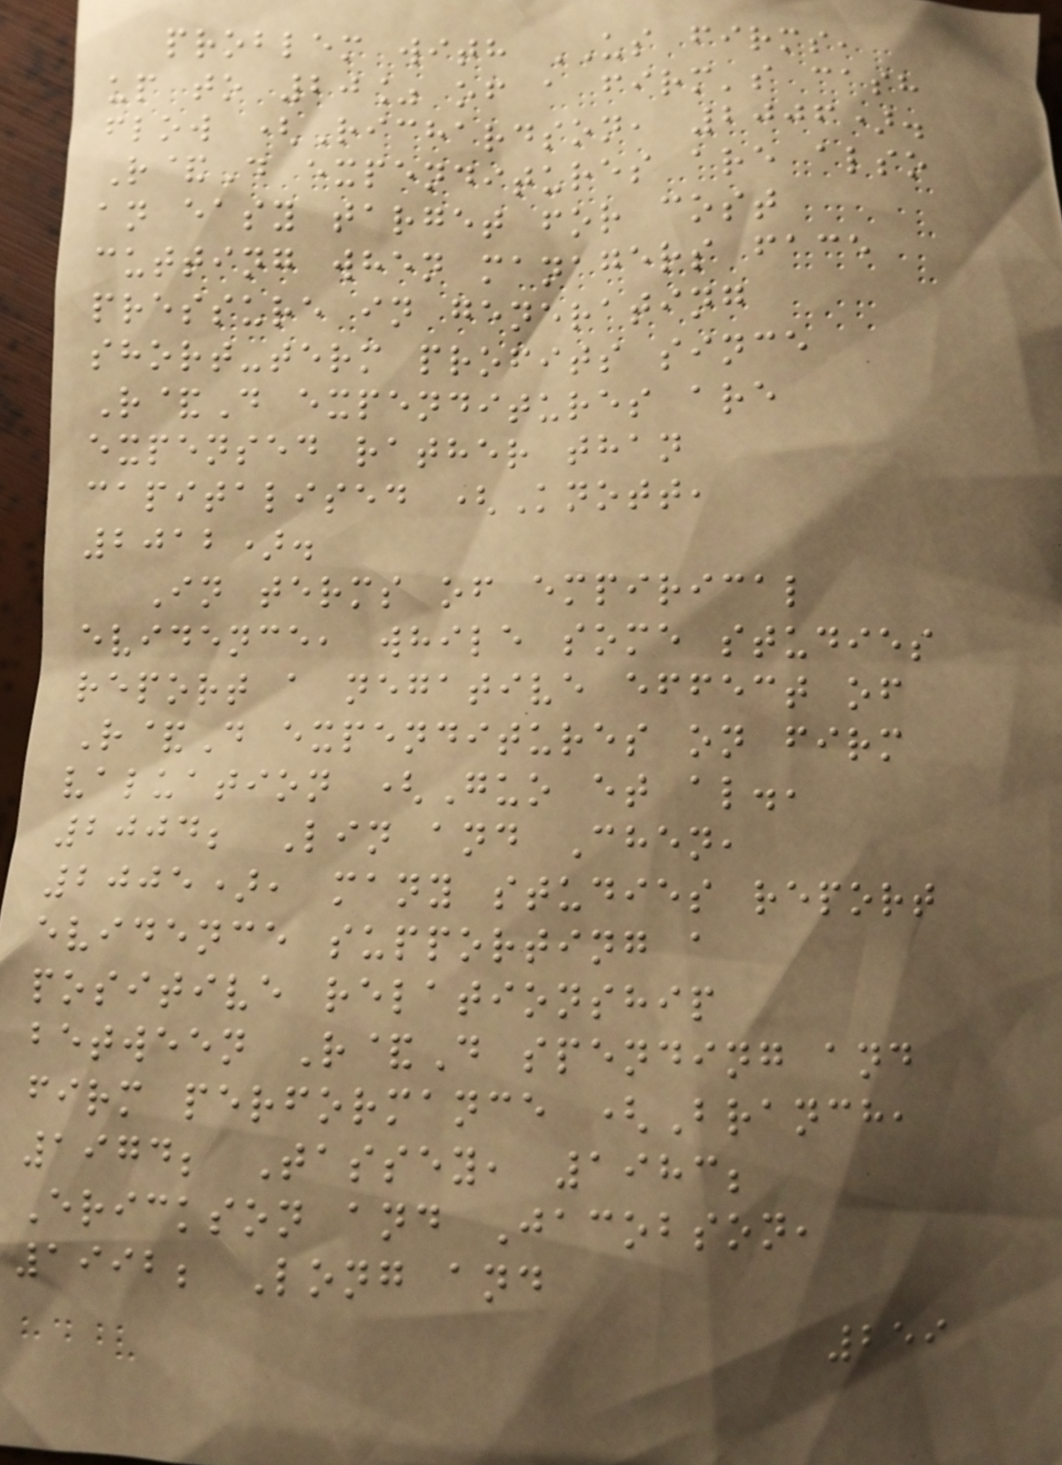problem with US firms,
up to 20% of a firm's cash
flow (Richardson, 2006).
R&D expenditures are also
an easy target for cost
cutting when managers face
pressure in generating
short-term profits since
R&D expenditures are
expensed rather than
capitalised (Knott,
2012).
In terms of empirical
evidence, while some studies
report a negative effect of
R&D expenditures on firm
valuation (Guo et al.,
2004; Lin and Chen,
2005), many studies report
evidence supporting a
positive relationship
between R&D spending and
firm performance (Branch,
1974; Tassey, 1983;
Erickson and Jacobson,
1992; Long and
259
